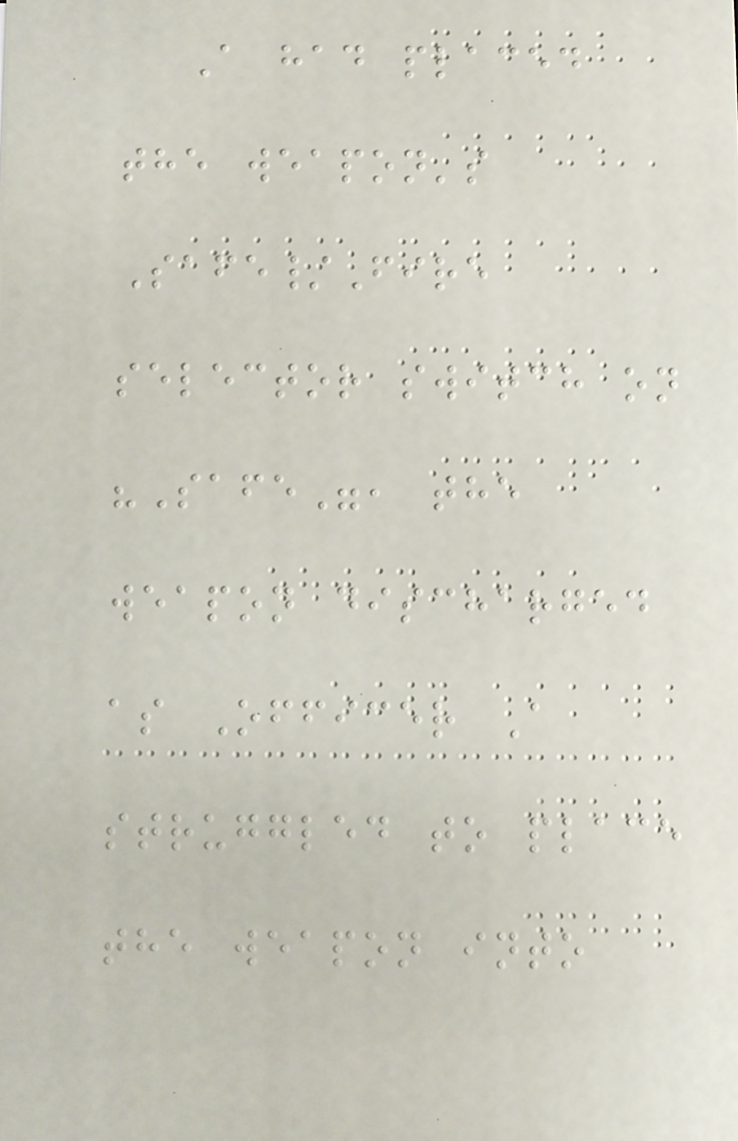A had placed
the weapon's
Safe/Fire
selector switch on
"Safe", the
weapon discharged
as Officer A
struggled to place
the weapon into
